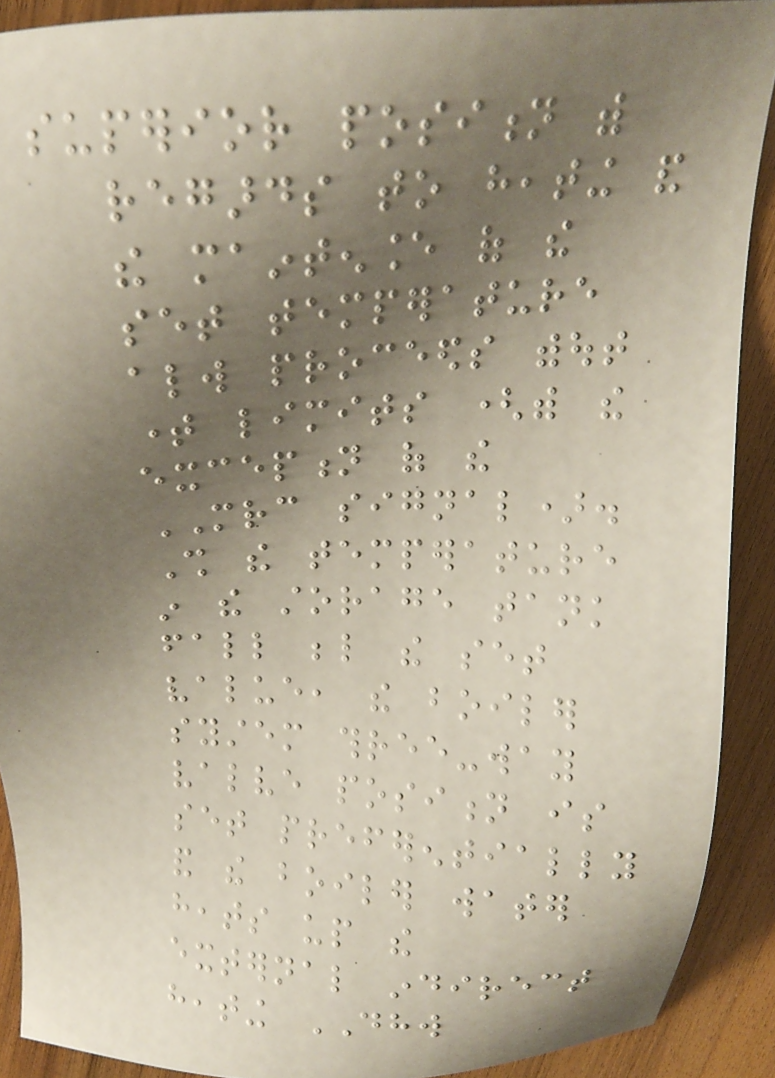superior position with
regards to heating and
the maintenance of the
set temperature
always proceeds without
time limits (with the
exception of the
MRC signal).
Shall the temperature
in the storage tank
fall below the set
value, the boiler
system three-way
valve position is
set preferentially
and the boiler water
heats up the
external indirect
heating DHW
